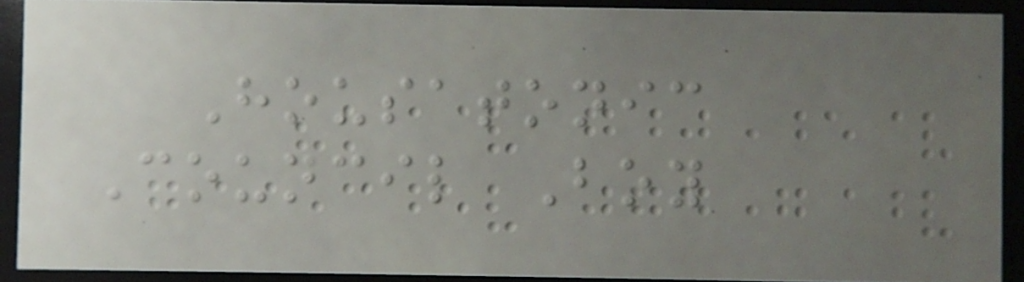Housatonic
Council Boy
